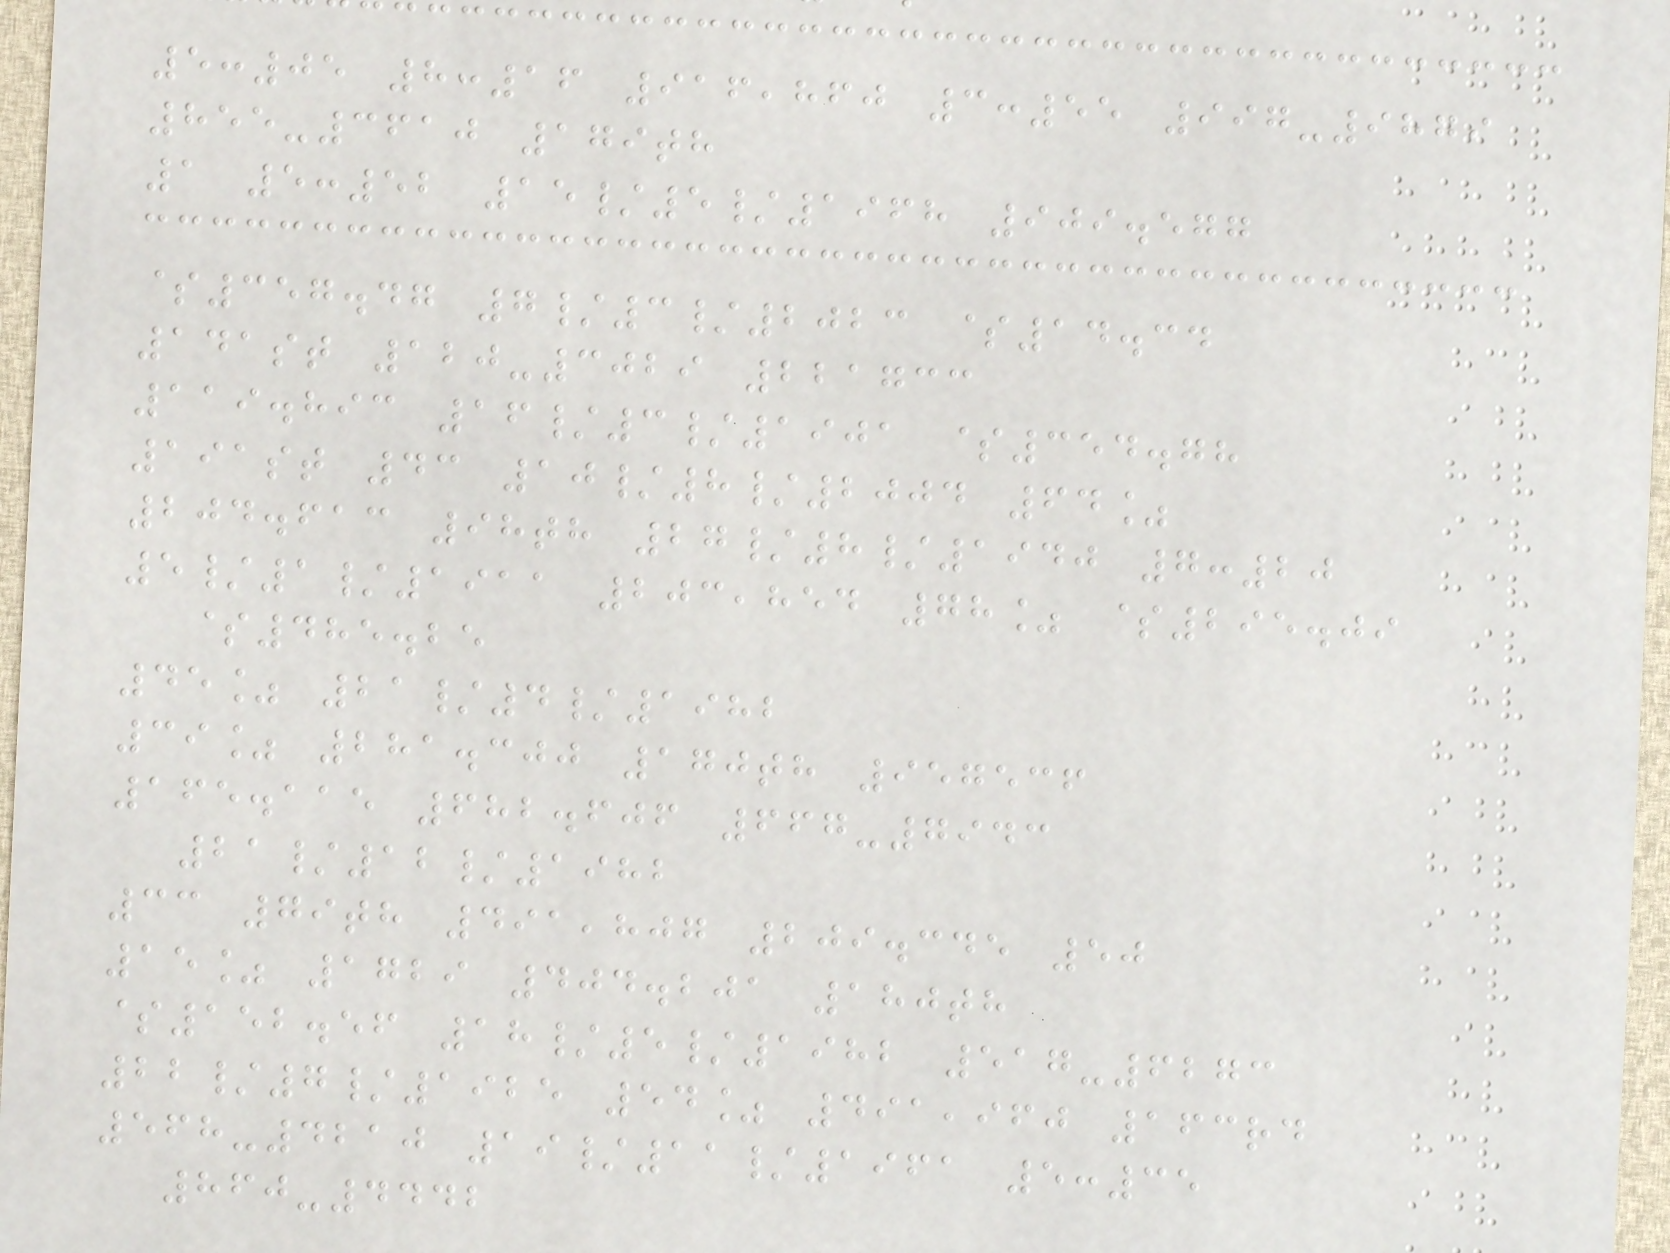5:05 8:16 916,860 3:55 997-9879
855-3610 179th
1 5:52 15/5/1968 909.577
$357.47 7/3/2023 $14.34
141st 120-3029 221733
119.893 16/3/1901 $354.78
191st 43 10/8/2004 64%
204.613 98th 27/8/1940 7:20
5/1/1911 203,854 78% $295.09
$485.25
45% 21/4/1982
39% 281.300 170th 957536
165.115 682.606 667-7943
21/12/1982
33 79th 491,807 209.345 50
15% 1729 404.201 180th
$152.56 18/5/1982 517-6273
22/7/1925 54% 491,960 163rd
568-4210 19/11/1961 5:35
860-4442
